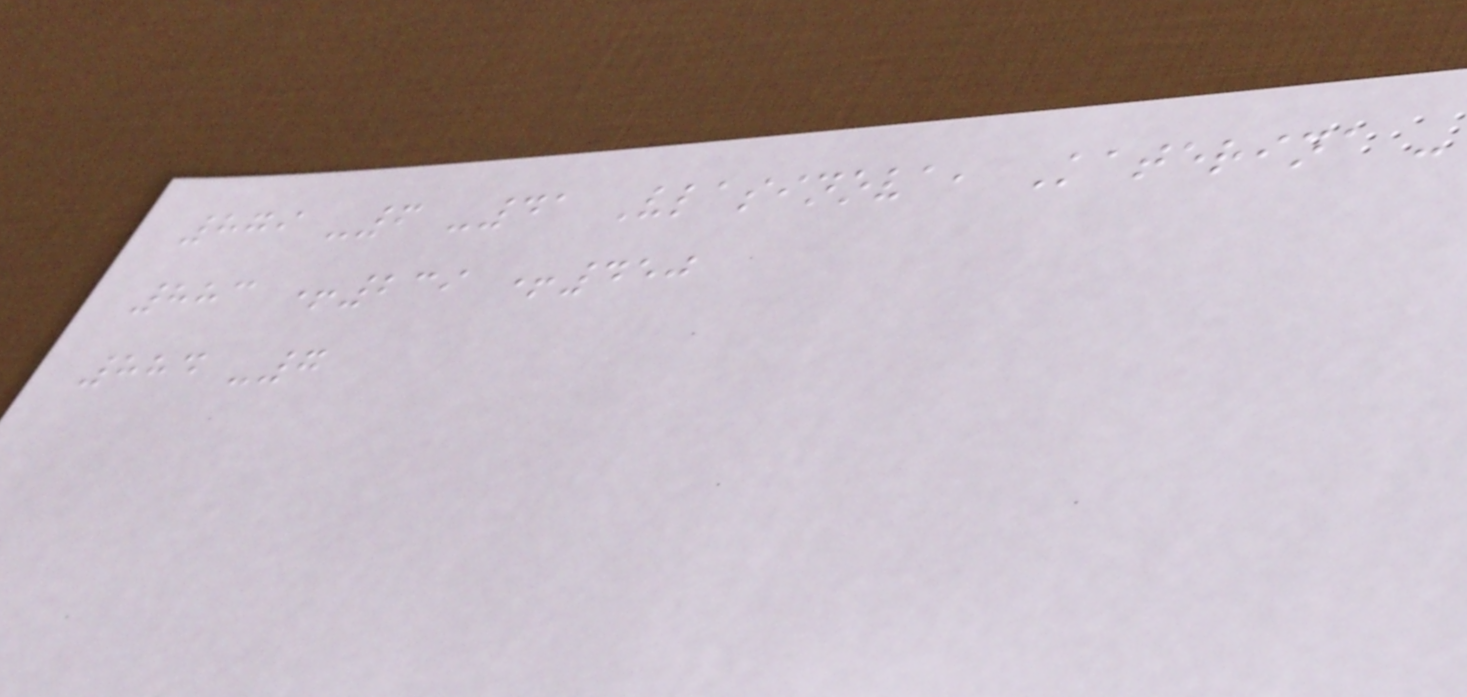879 -6 -41 Vlasinova, Katerina -
883 +239 +450
884 -7
